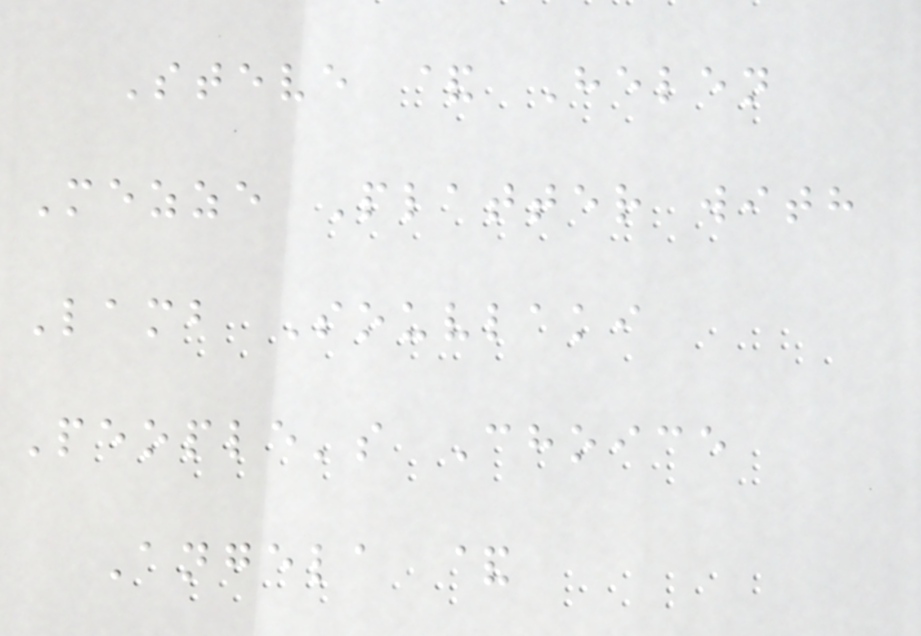Steve & Helen
Mezze Platter with
Lamb Souvlaki
People's Choice
Angela &
